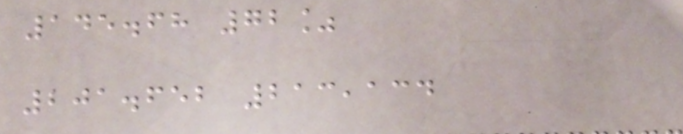145.68 72%
201.652 213,134
